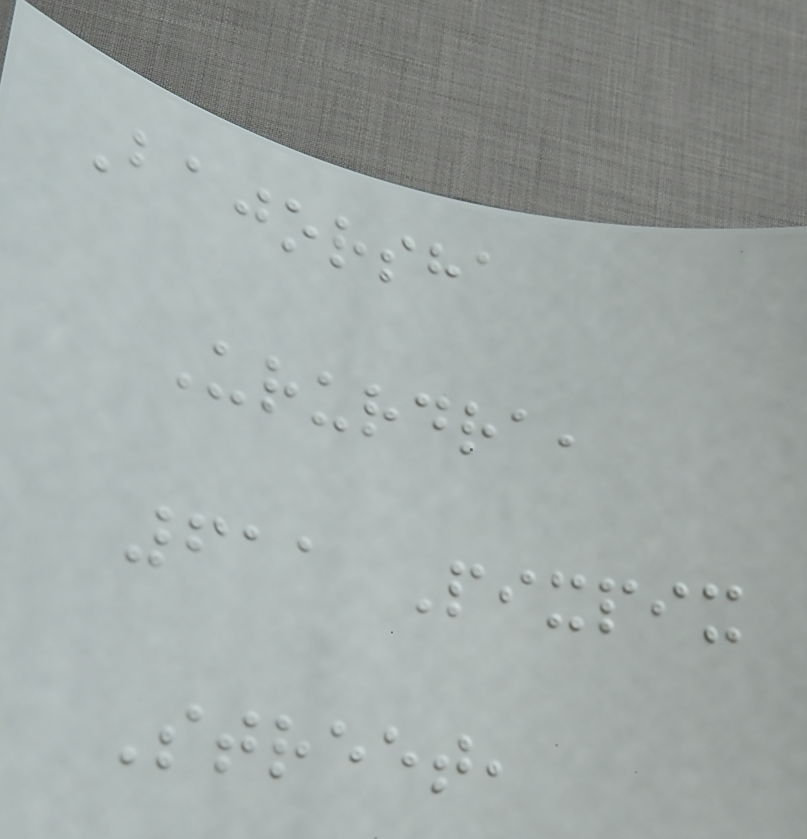Bajorsha
Ururdra,
611 Pixpix
Street,
